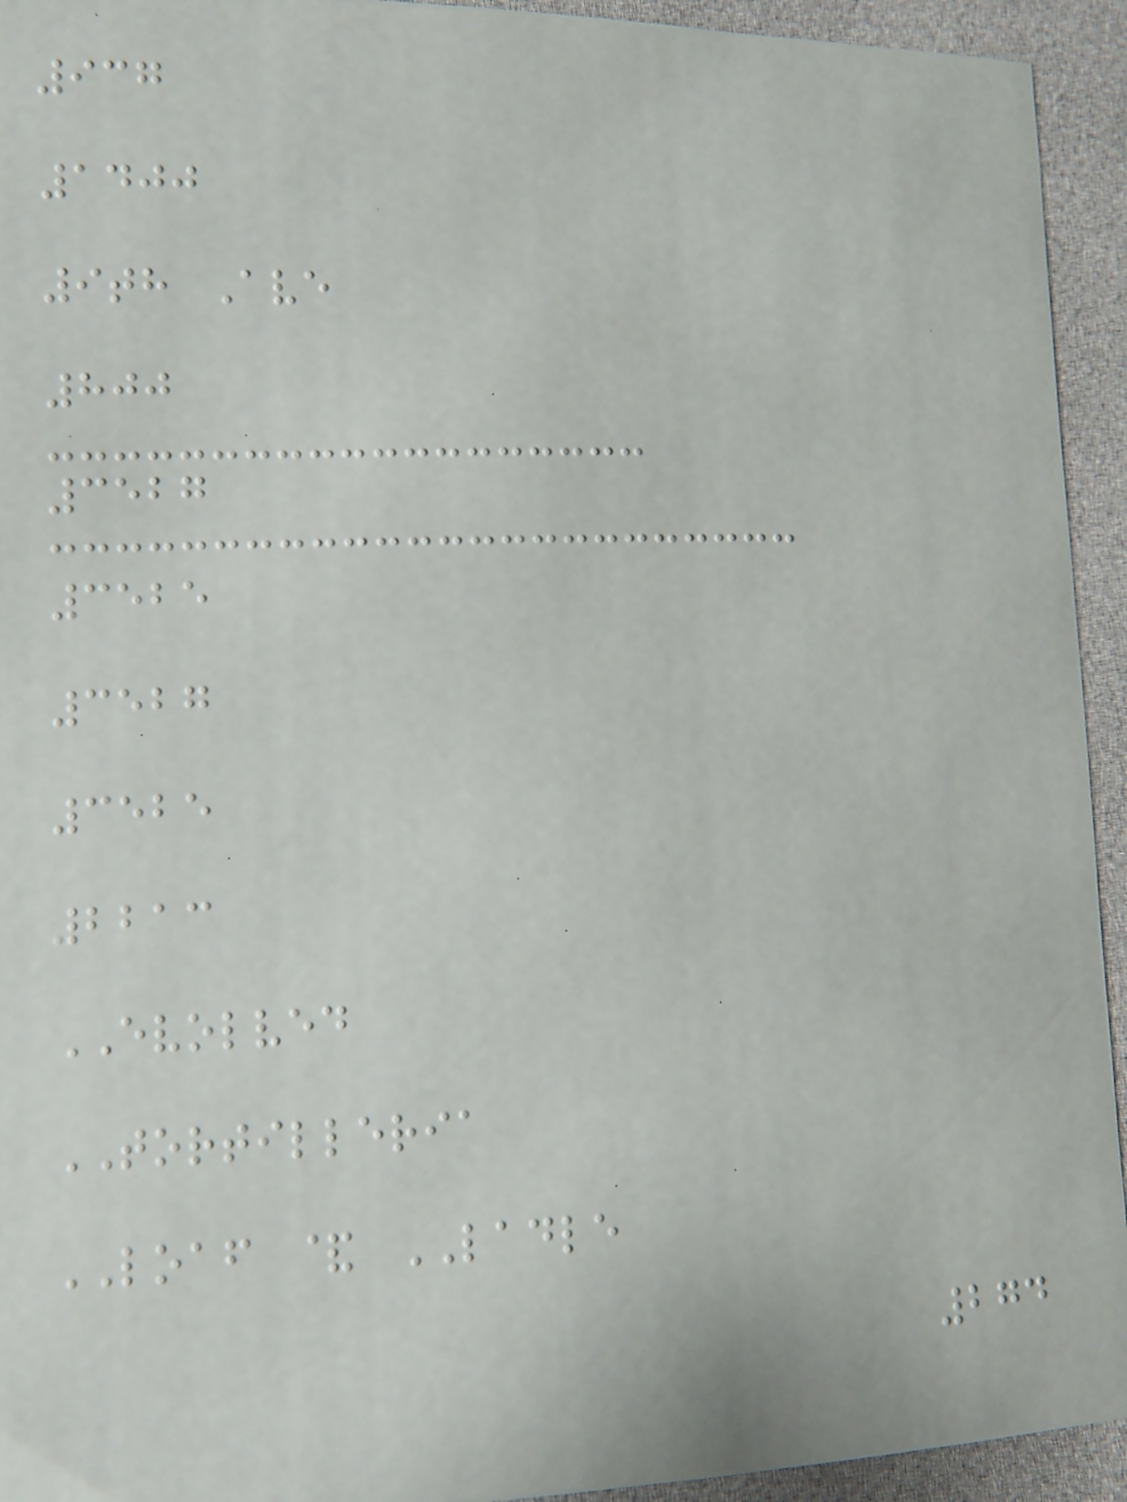937
1400
9th Ave
800
3527
3525
3527
3525
2213
EVOLVED
TORTILLERIA
LOAF & LADLE
274
